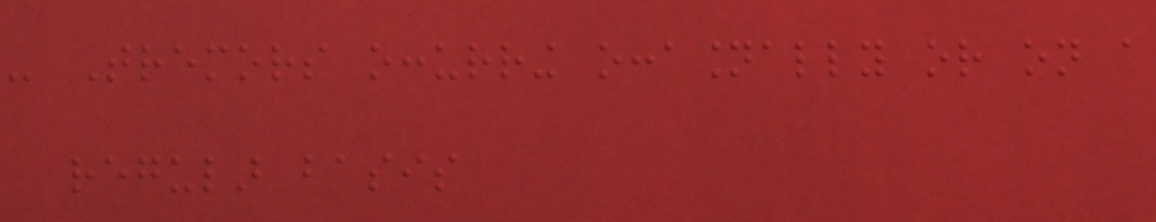- Tremors occurring occasionally or on a
regular basis
